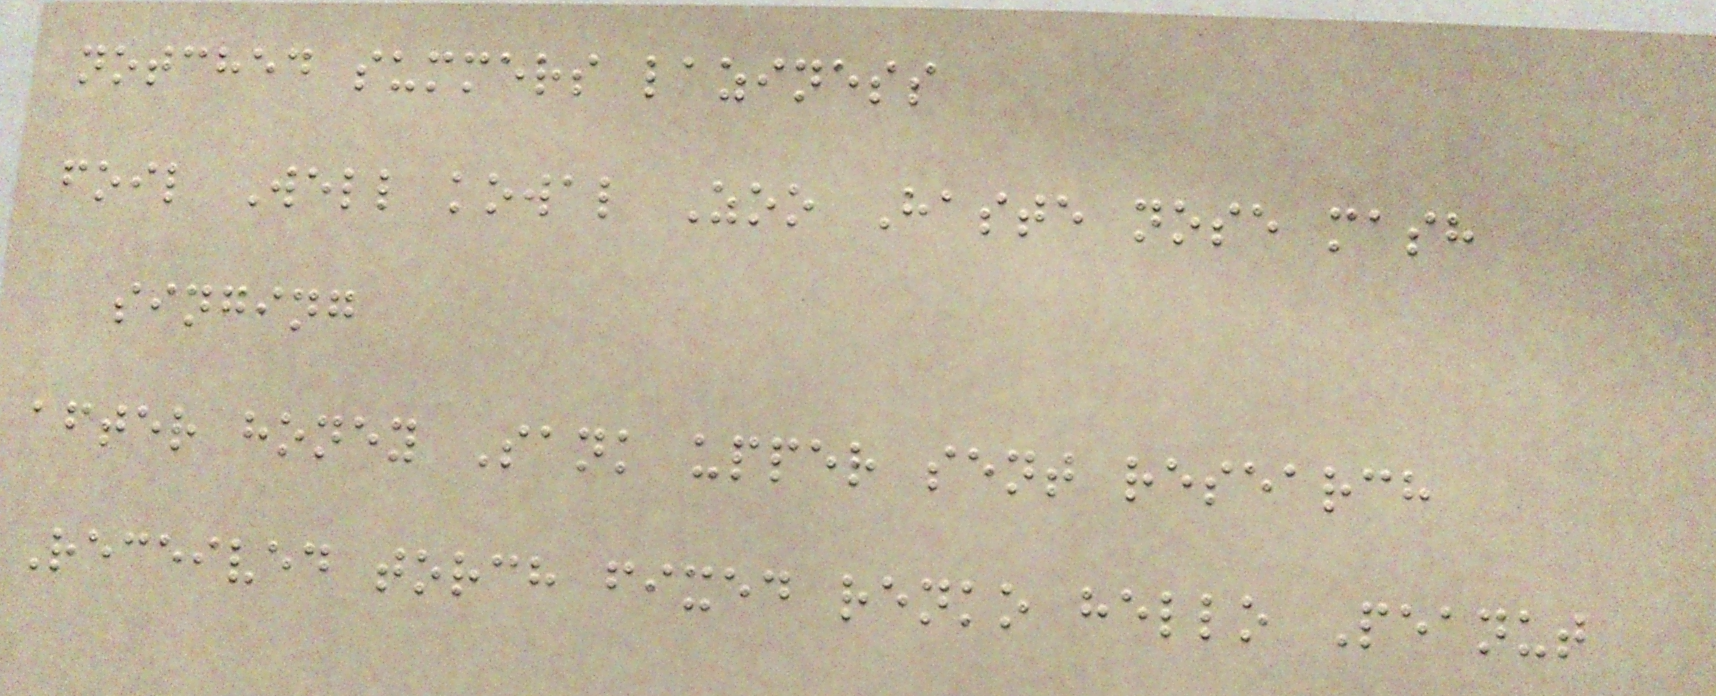notched summers laziness
foil Well kowal Zoo Haste nose mash
singing
after honey Sank upper sent research
Received torch fixed renko hello Peanut
